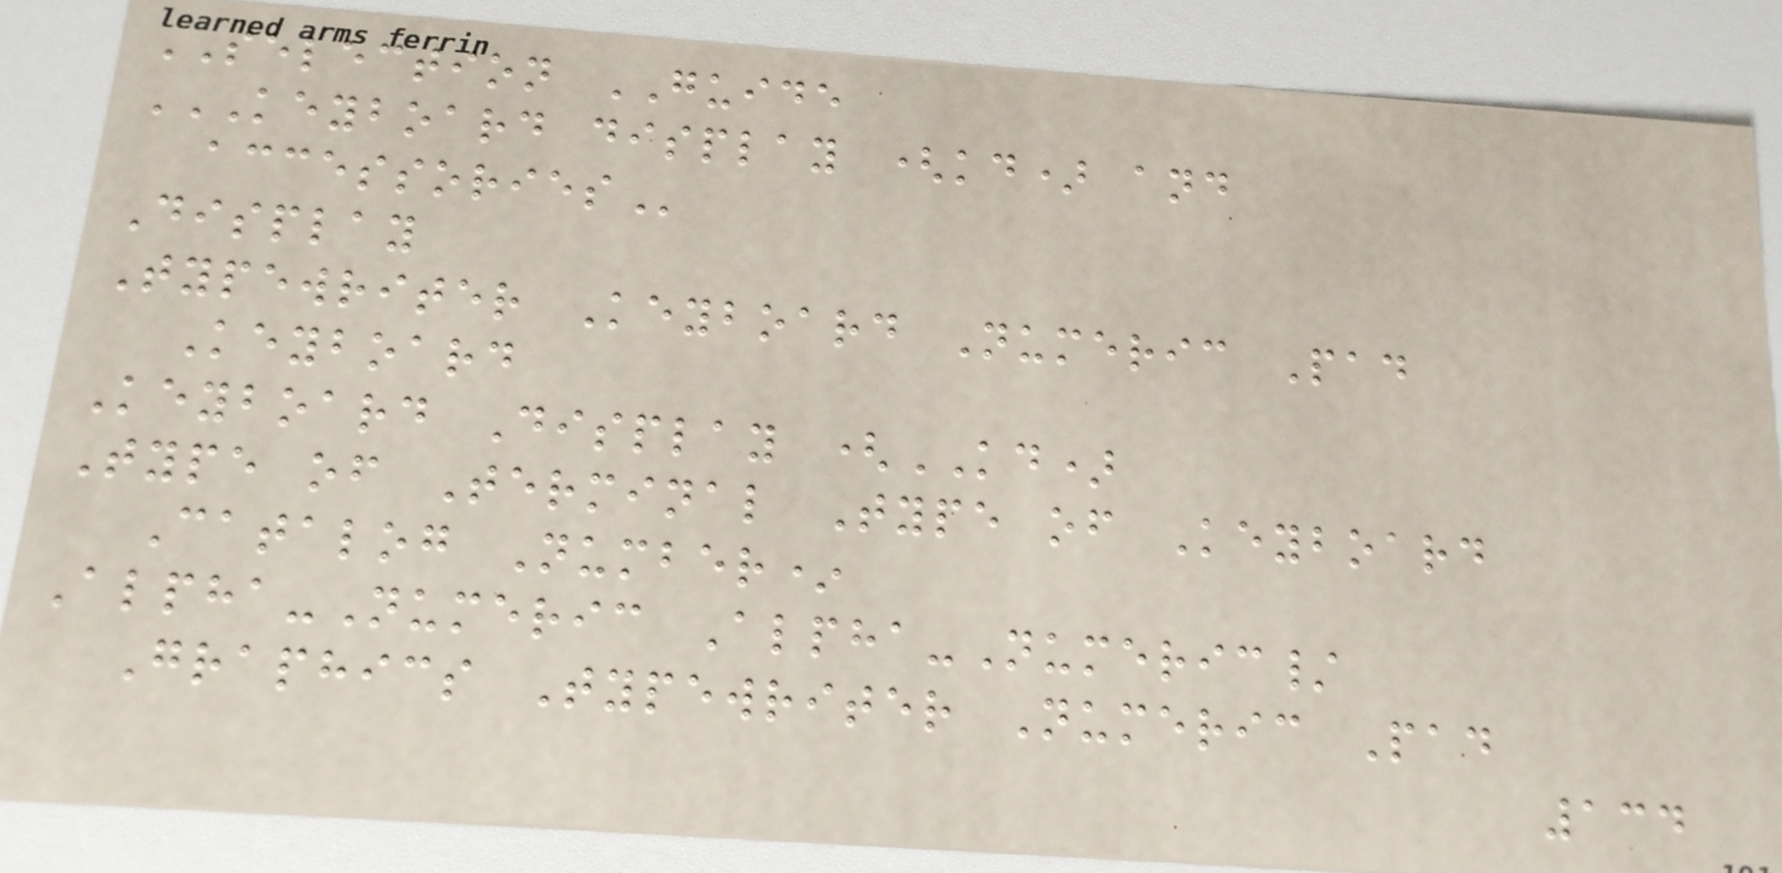SELECTION GUIDE
KEYBOARD DISPLAY (KD) AND
ACCESSORIES
Display
Typewriter Keyboard Numeric Pad
Keyboard
Keyboard Display (KD)
Type of Terminal Type of Keyboard
Catalog Number*
Alpha-Numeric Alpha-Numeric/
Graphics Typewriter Numeric Pad
134
